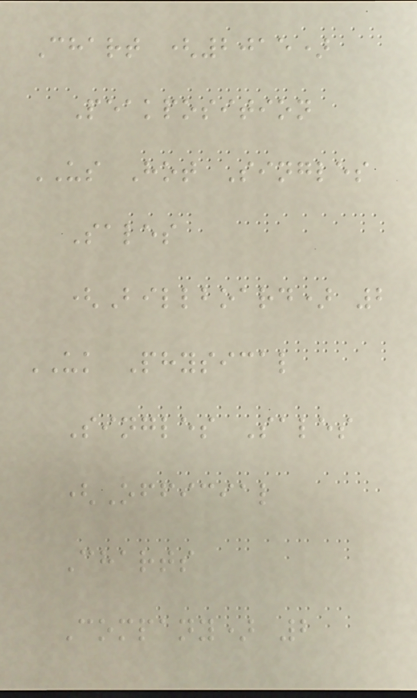Chart (2015)
Peakposition
US Hot Singles
Sales
(Billboard) 2
UK Physical
Singles Sales
(Official
Charts
Company) 2
